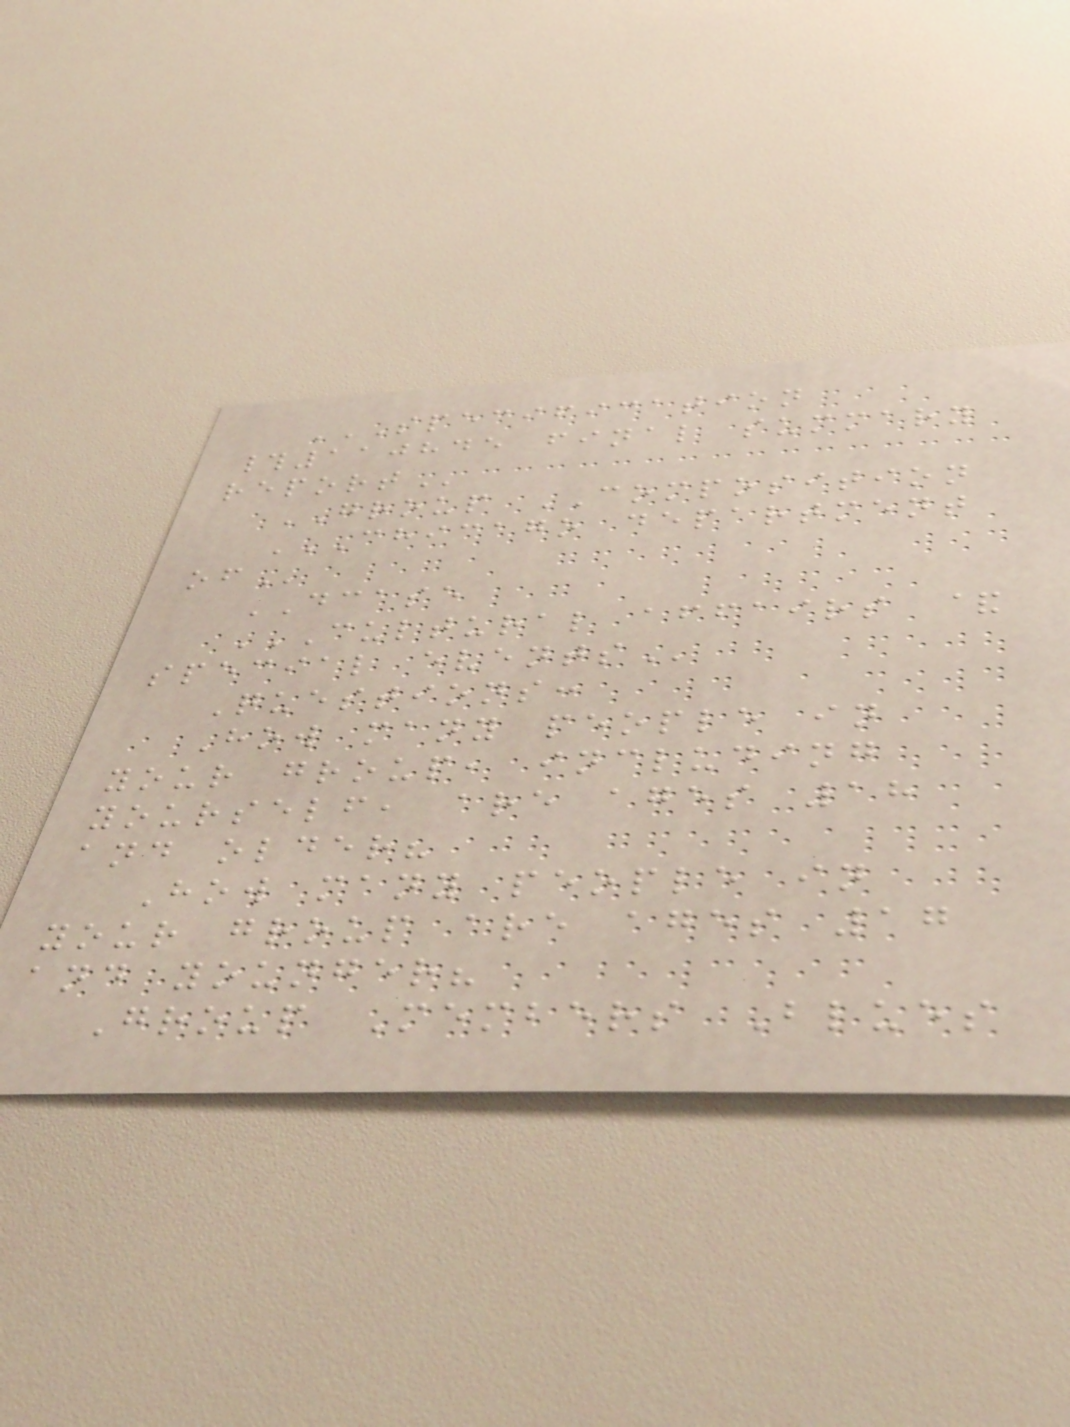SPECIFICATION
#110845 FINAL SUMMARY
REPORT
GROUP COMPOSITION
CHICAGO DEPARTMENT
OF
DCASE
CULTURAL AFFAIRS &
SPECIAL EVENTS
Questions:
How many people in
your group, including
yourself, are ages 18
and older?
How many people in
your group are ages 17
and younger?
Group Members Blues
